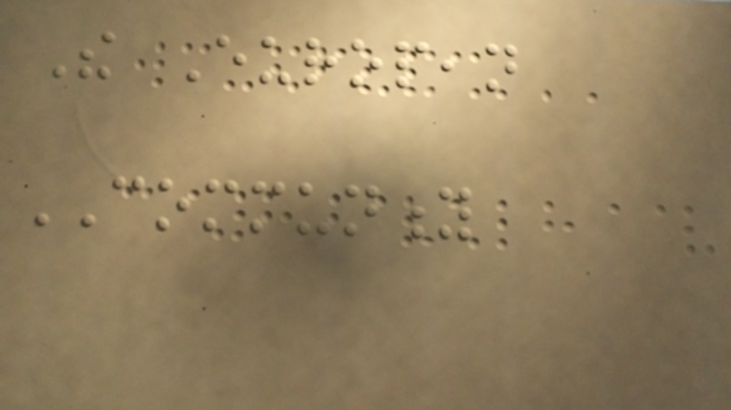The European
COMMUNITY
